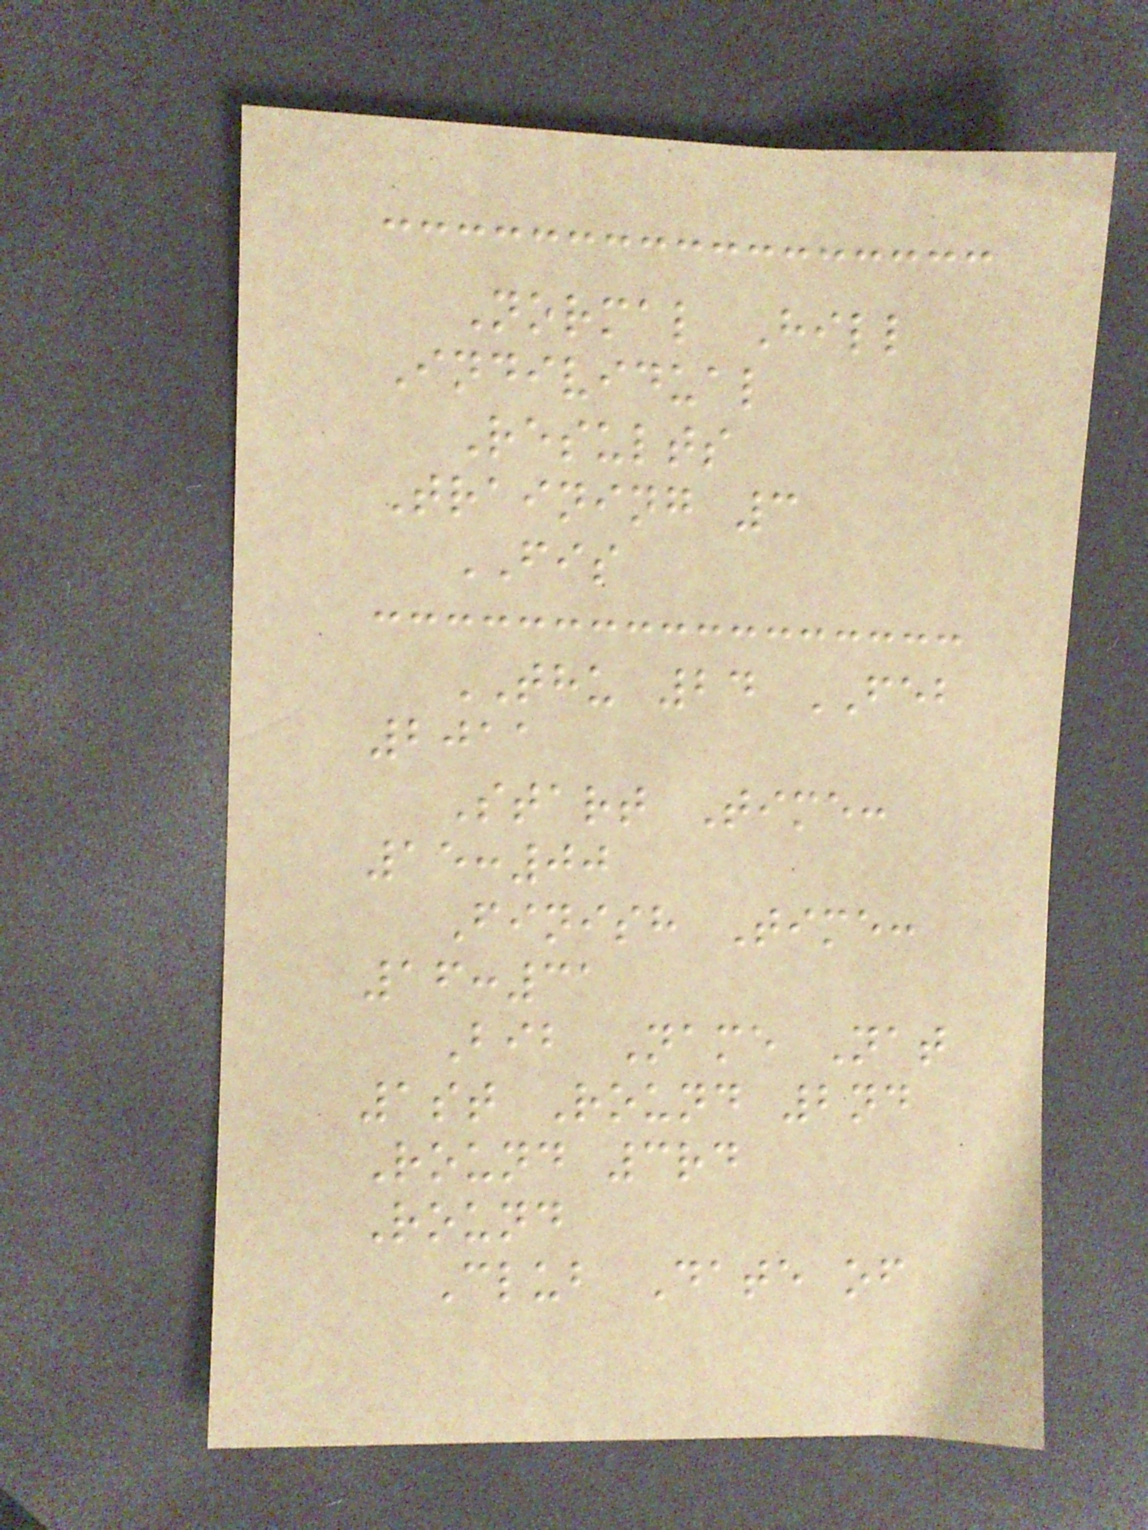Normal Hill
Individual
Results
Training 3
FIS
THU 24 FEB
2011
Start Time:
15:00
Finish Time:
16:31
Bib Name Nat
1st Round 2nd
Round 3rd
Round
Club Date of
